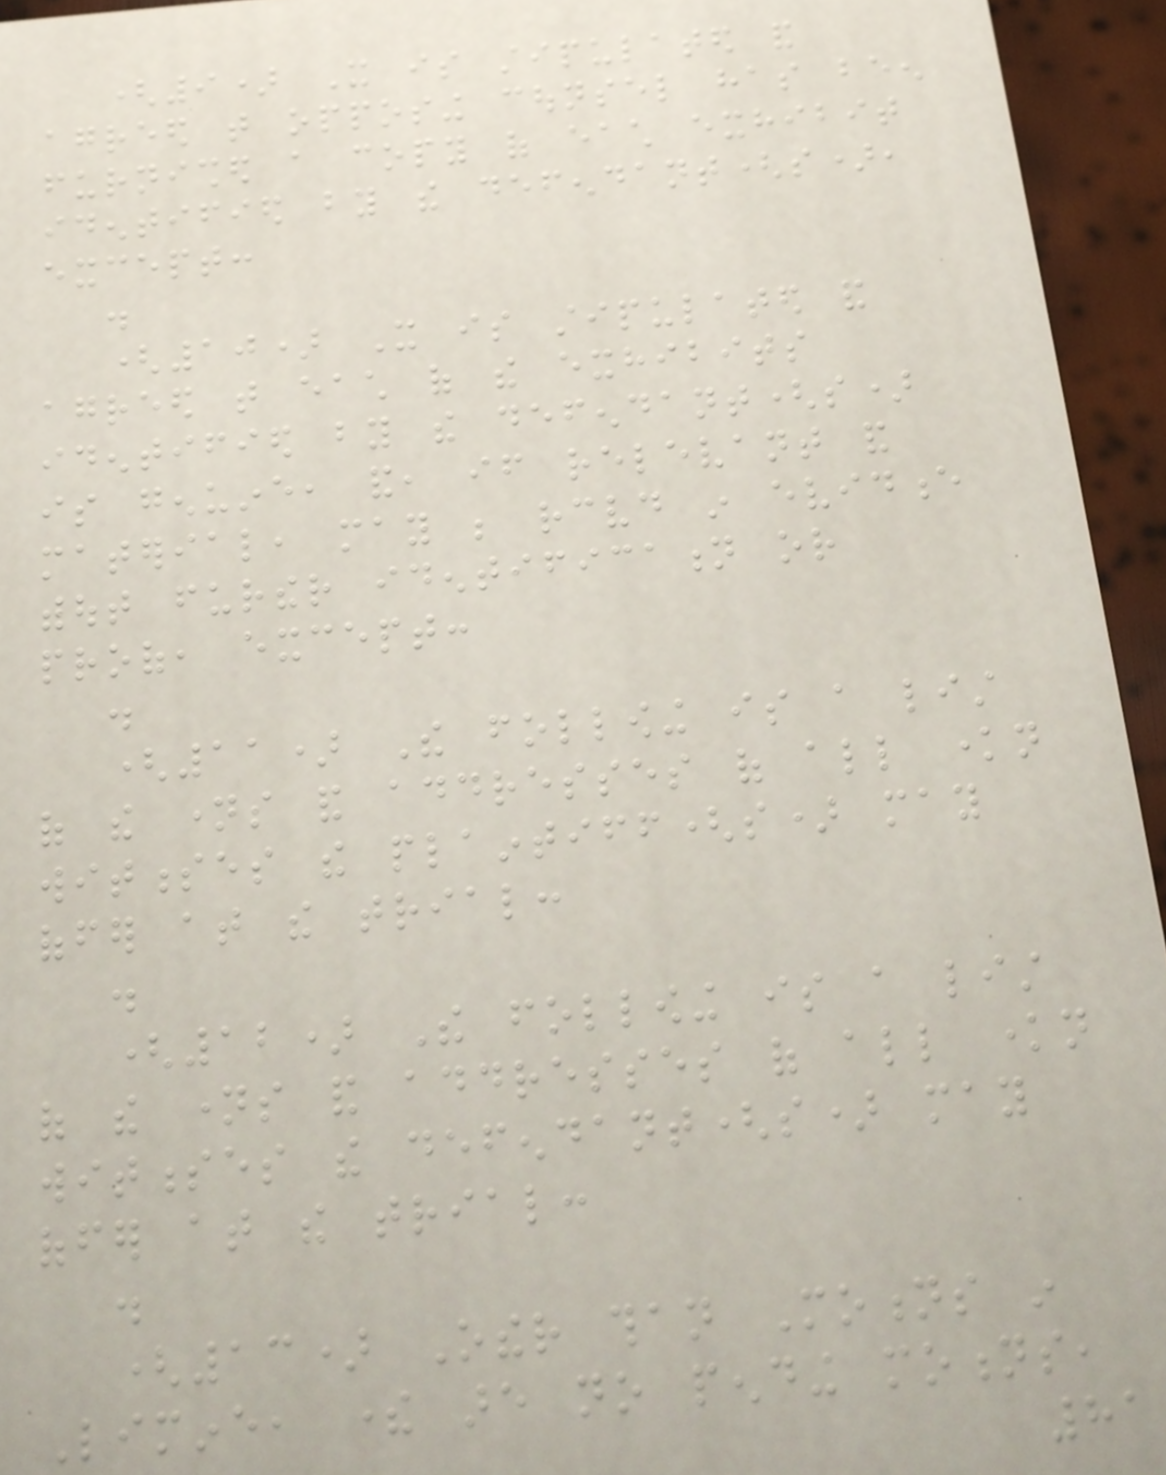(9) It is stipulated and
agreed that opposing counsel has been
furnished a copy of each exhibit
identified by the defendant(s),
except:
.
(10) It is stipulated and
agreed that each of the exhibits
identified by the defendant(s)
is genuine, and, if relevant and
material, may be received in evidence
without further identification or
proof, except:
.
(11) The following is a list
of the names and addresses of all known
witnesses the plaintiff(s) may
offer at the trial:
.
(12) The following is a list
of the names and addresses of all known
witnesses the defendant(s) may
offer at the trial:
.
(13) Other than Motions in
Limine, there are no pending motions,
81
